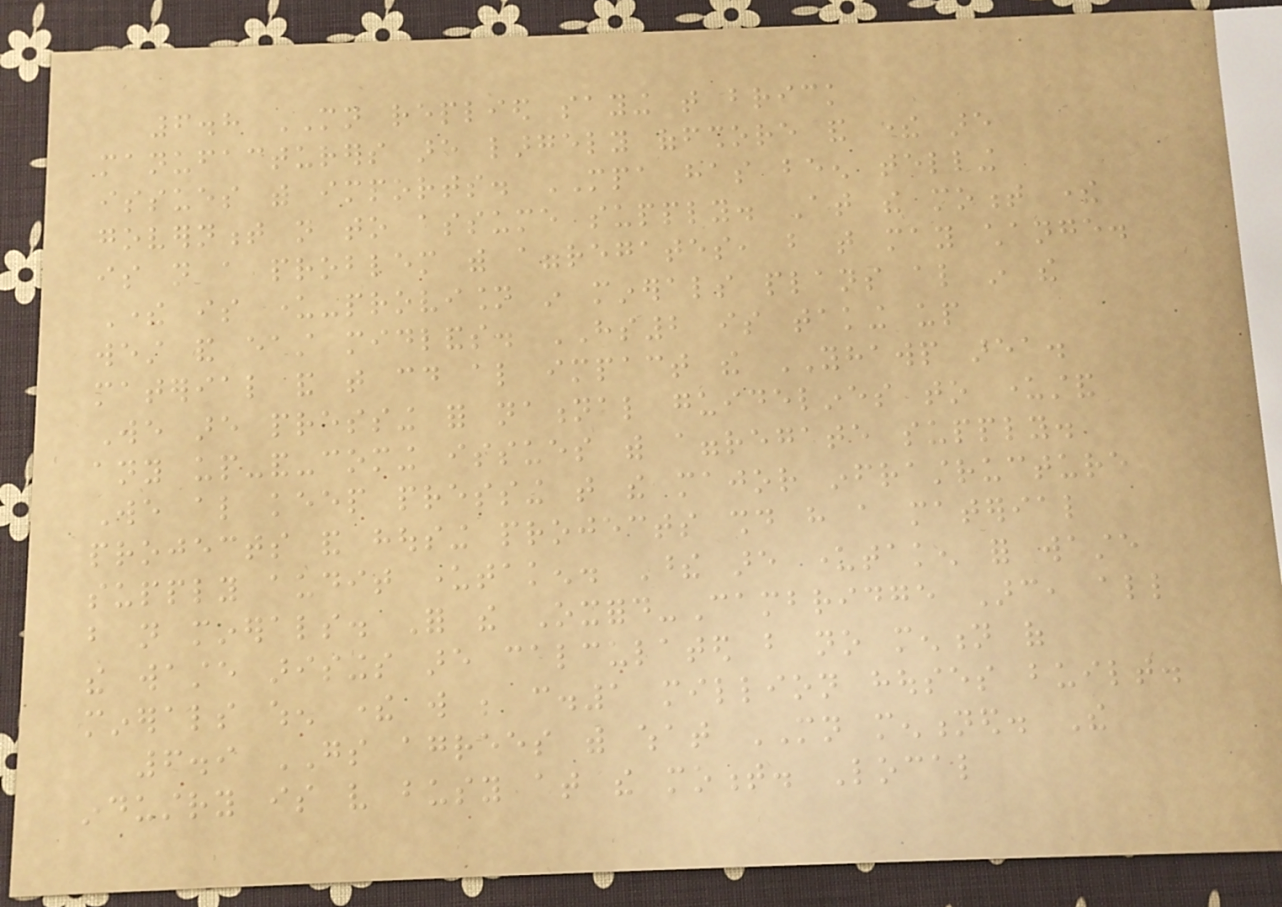6.8 MN replied saying that brick
manufacturers are largely offshore and there are
issues with imports. MPA has been telling
government not to assume supply. At the moment there
is not a problem with aggregates, but that may change.
There is under-provision in minerals plans also in the
west and east midlands. HS2 is taking up
material and that could also impact the YHAWP area.
We are pressing for national guidelines to understand
any up-and-coming issues with aggregate supply.
We also keep pressing that the major infrastructure
projects and housing projects should have a material
supply audit undertaken. These are undertaken for waste
but not minerals. For the Oxford-Cambridge Arc, all
the waste arisings are calculated but no mention of
minerals when there will be c.1 million houses built.
6.9 GS agrees with what MN mentioned. The
industry is very busy at the moment. Local
